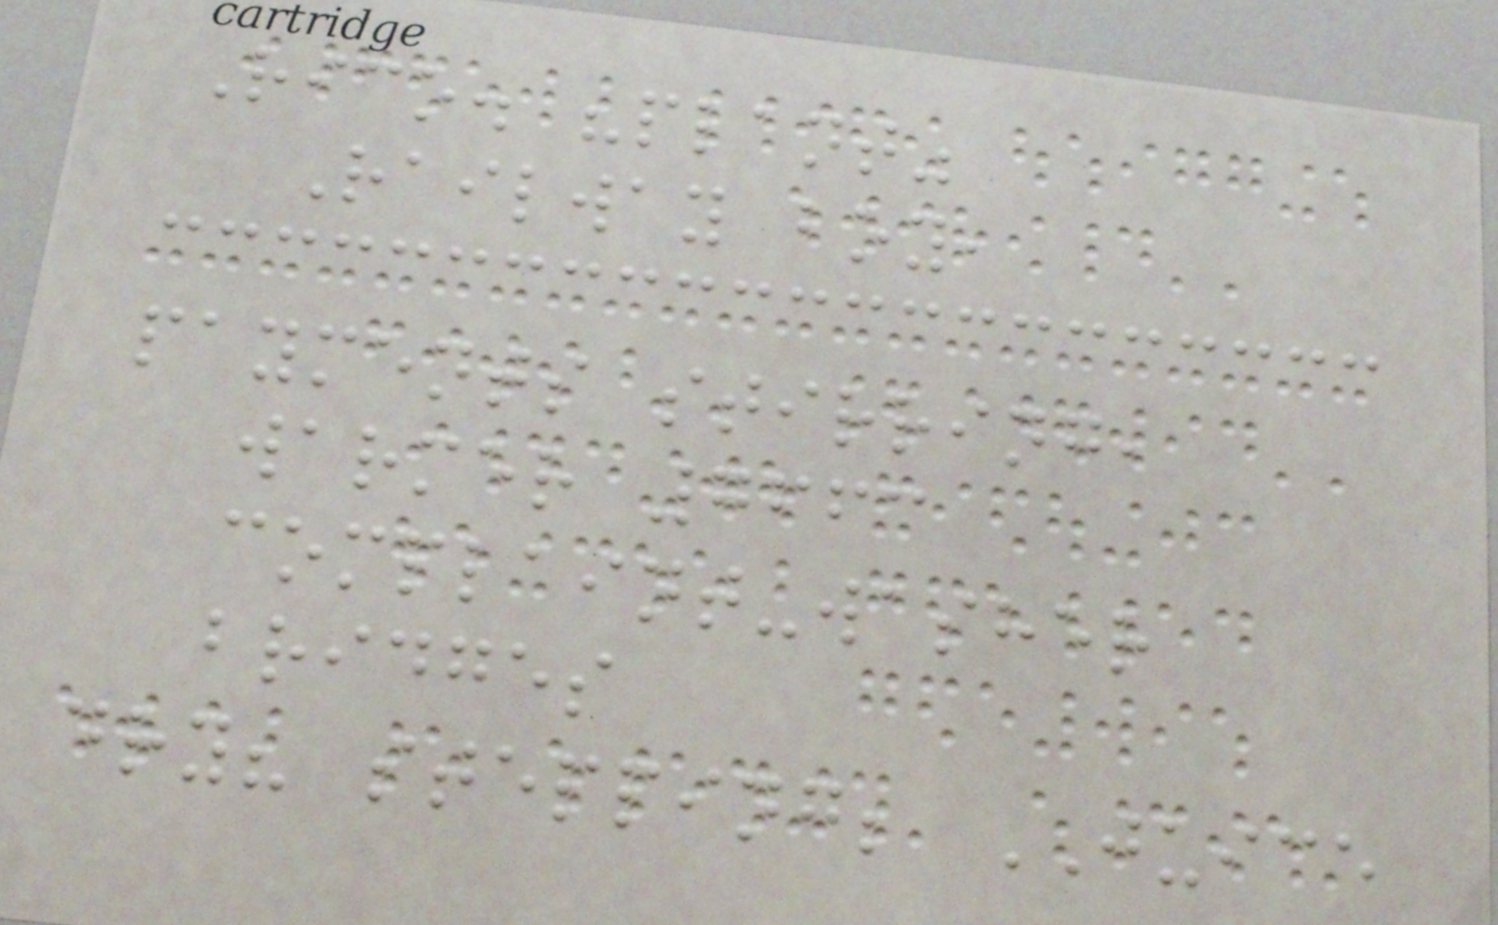Rico. "plant"
Railway boy,
payments stirring,
warmer 7663
complaint-washer
bridges
dry? stepping; JUICE
